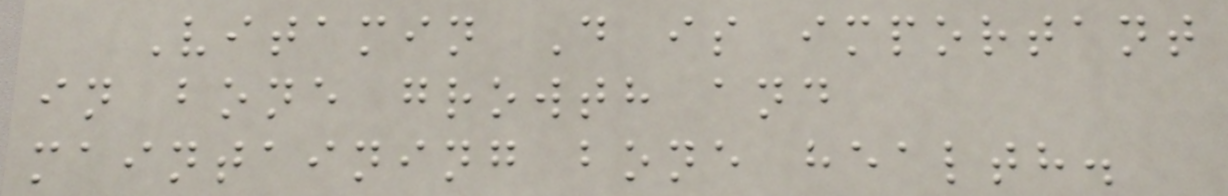Vitamin D is important
in bone growth and
maintaining bone health.
